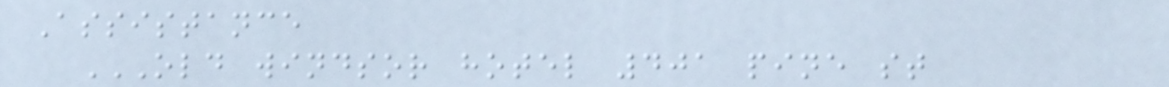Assistance
OLD WINDSOR HOTEL 401 PINE ST
